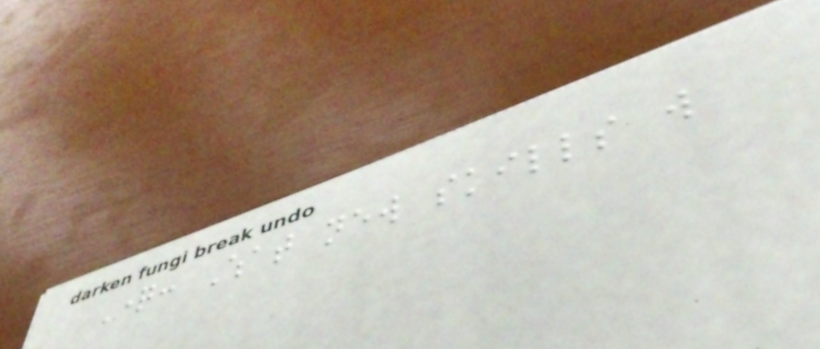Question: What new skills will
